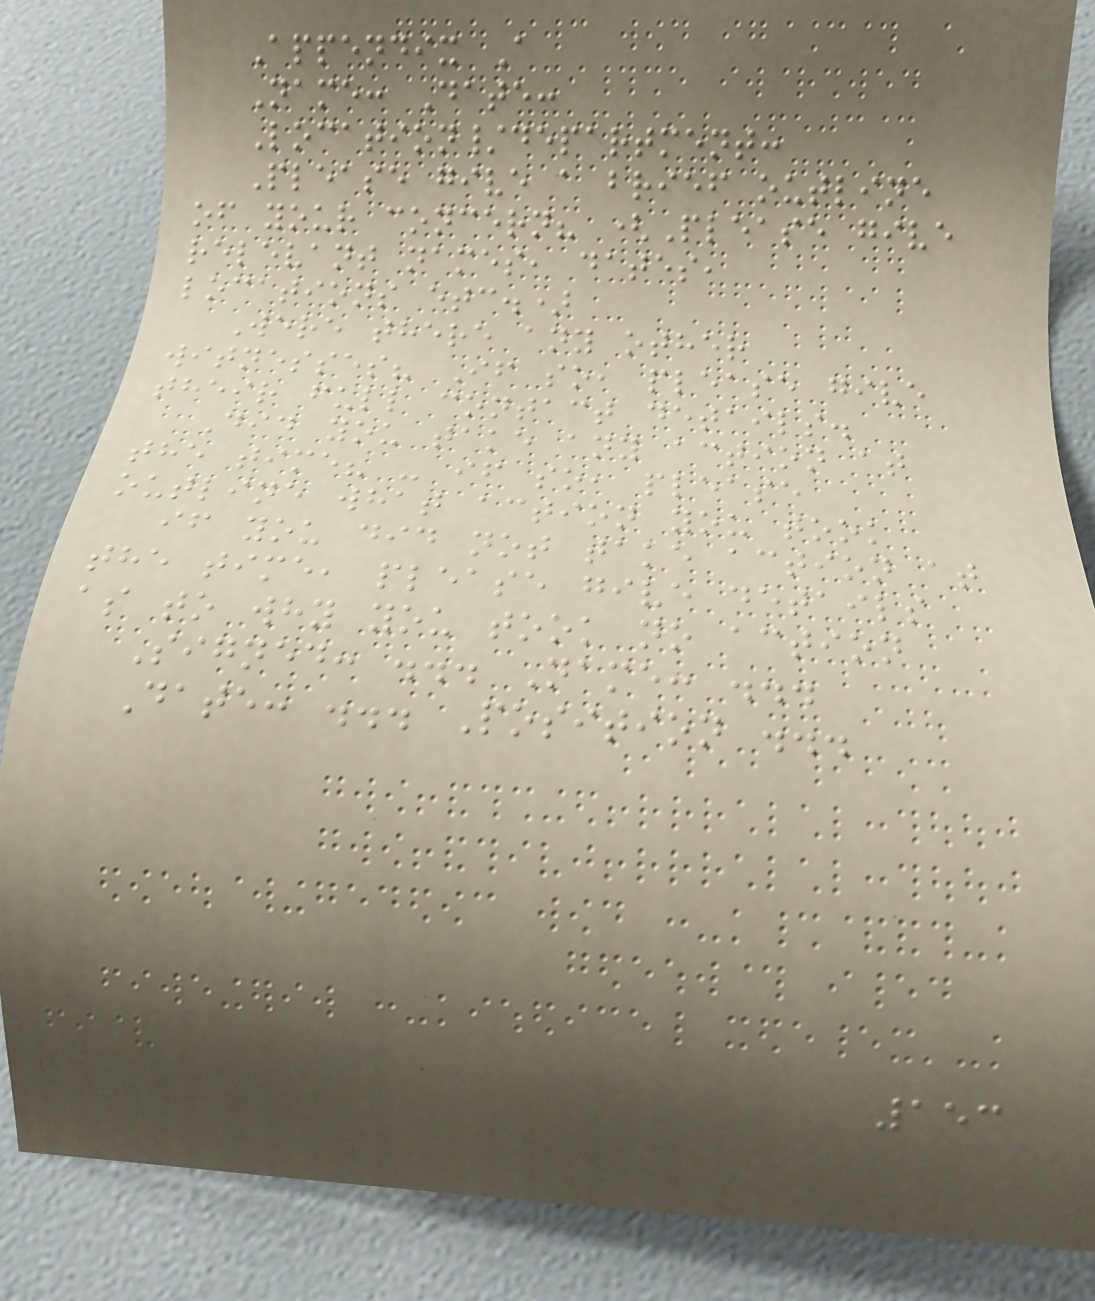Appendix A
Name: Date:
Location/department:
Please give a brief outline
of your concern? (Please give
relevant names, dates,
locations etc.)
Were there any other
witnesses? If so, please give
their full contact details.
Did you take any action at
the time? - if so, please
outline what action you took
if you did not take action at
the time, please give details
as to why you took no action
Signed: ... Name: ...
Date: ... Position ...
153
